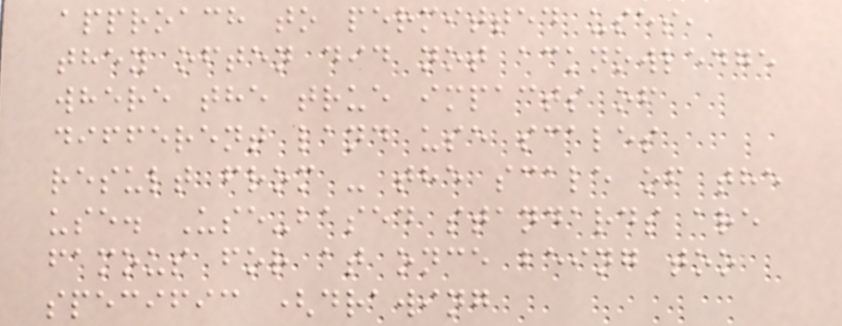approach to permitted uses,
they often did not acknowledge
where the true impacts of
different land use scales
result from - the scale of the
use. Use-based standards are
famous for at once being too
specific (drawing
